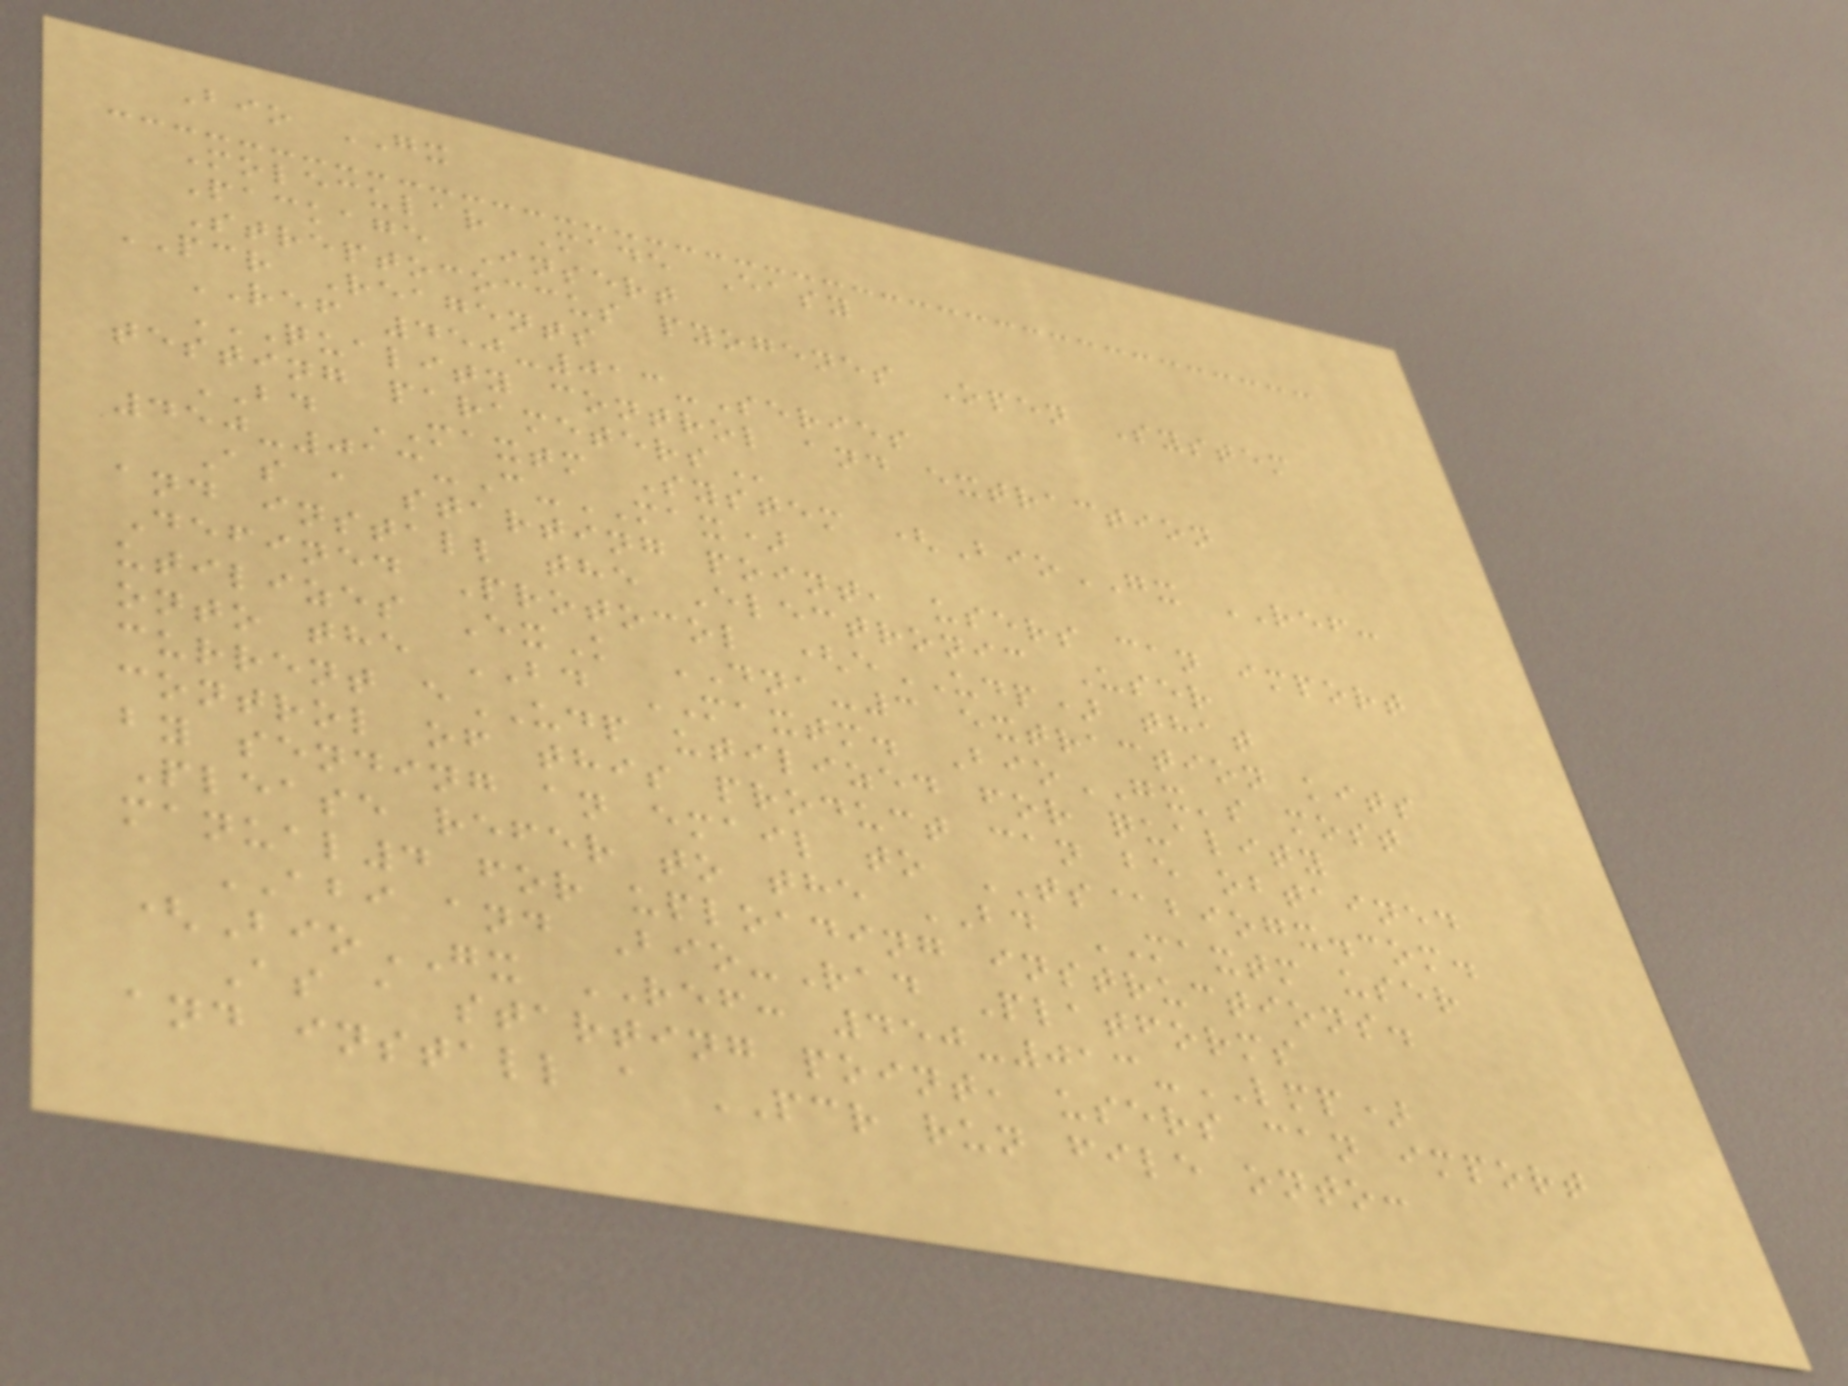Bio GX
Molecular Made Easy
Package Insert
Streptococcus pyogenes Open System
PCR Reagents
REF 450-013-Series
QUALITY CONTROL AND EXTRACTION
TESTING PARAMETERS
BD MAXTM System (BioGX REF:
450-013-C-MAX)
As a starting point, users can import
and install the Electronic User
Defined Protocol (eUDP) that
utilizes ExK DNA-3 extraction kits
onto the BD MAXTM. BioGX's most
current eUDP utilized for quality
control of this product can be obtained
by sending an email to TS@biogx.com.
Please refer to the BD MAXTM user
manual4 for uploading instructions.
ABI and Bio-Rad Platforms
(BioGX REF: 450-013-LMP)
As a starting point, users can import
and install a PCR run file onto:
